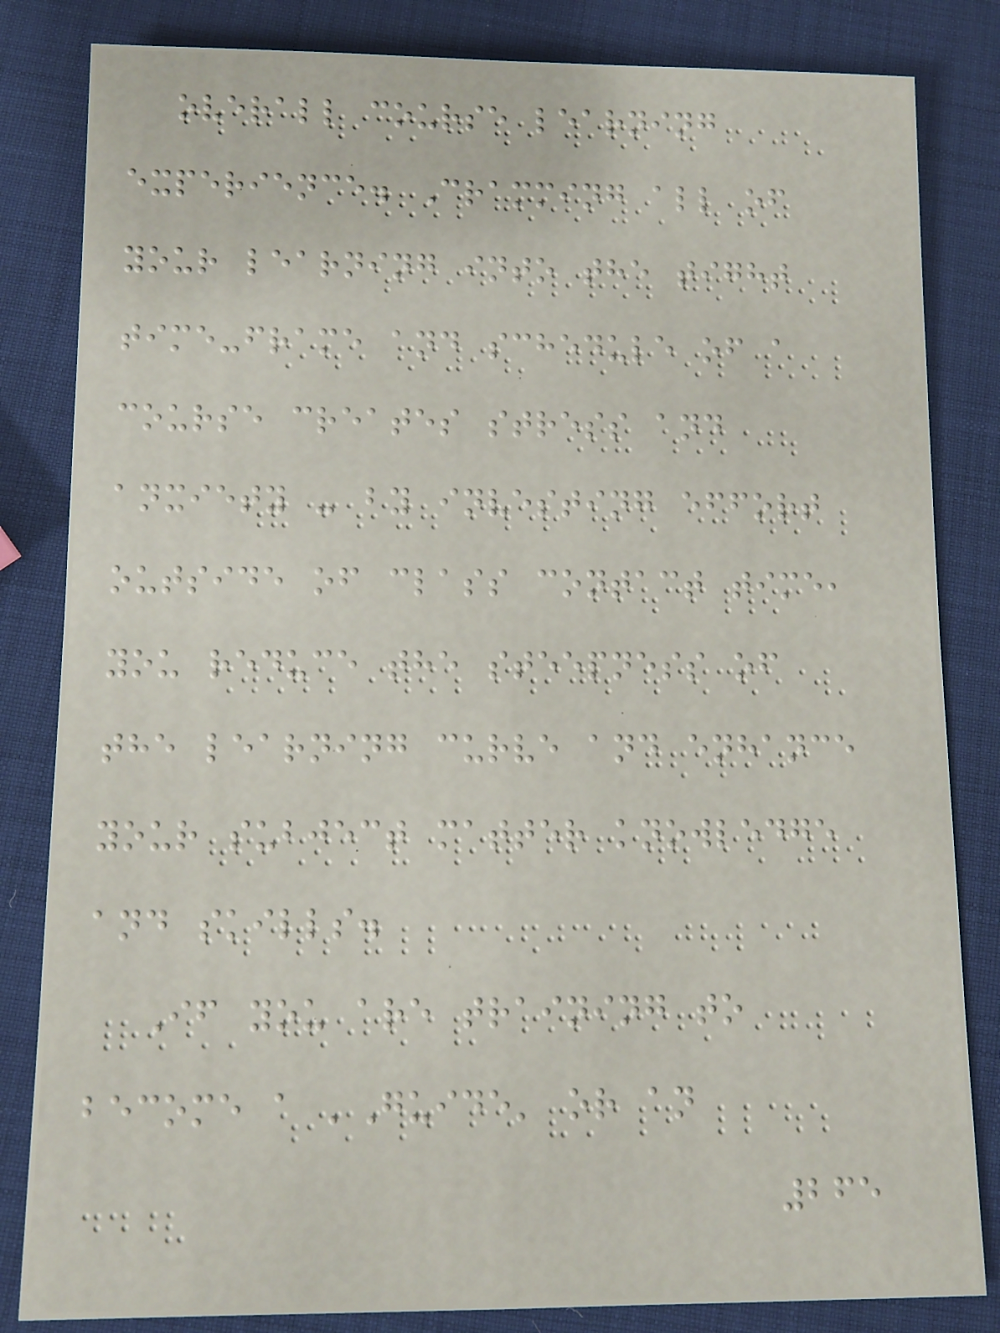overall course learning
experience. Cramming all of
your learning into the tight
time-frame and schedule of a
course creates stress and
anxiety - by investing effort
outside of class contact time,
you reduce the steepness of
the learning curve and enhance
your subject matter knowledge
and skills.
If you are training to
become a 'Guide' or an
265
